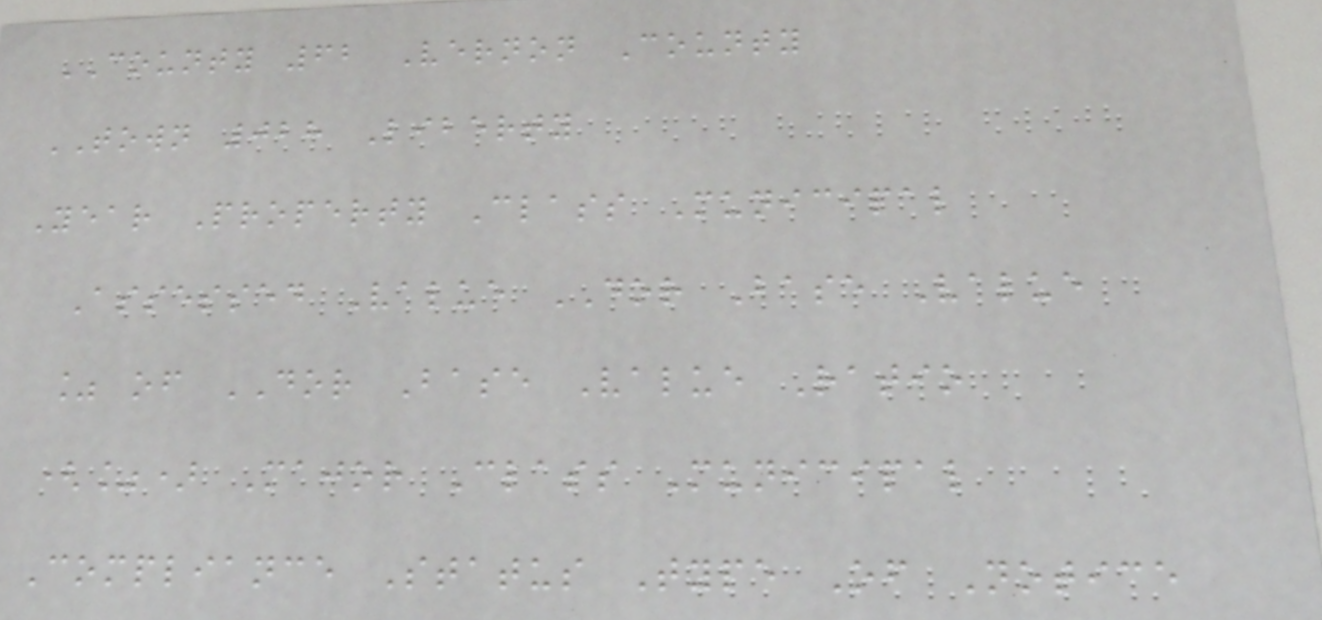COUNTY 62 Vernon County
TOWN 028 Liberty
Year Property Class Municipal
Assessed Value DOR Base Value
% of DOR Base Value Ratio
(%) Major Class Municipal
Compliance Status Type Of Notice
